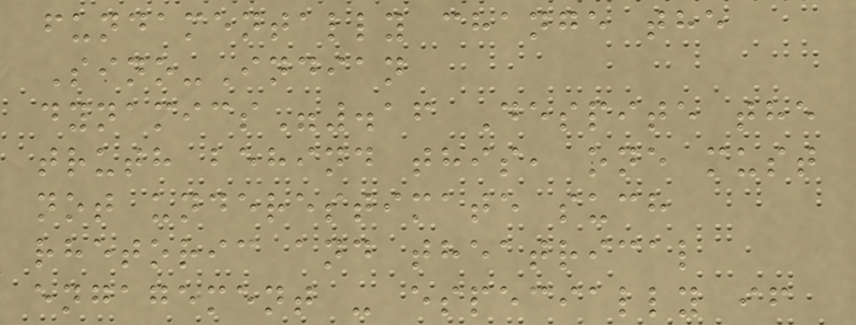fundamentally change the
Sino-Indian
dynamics".16 Despite the
truth behind this, one must
not underestimate such
rhetoric and theatrical
engagement - especially if
